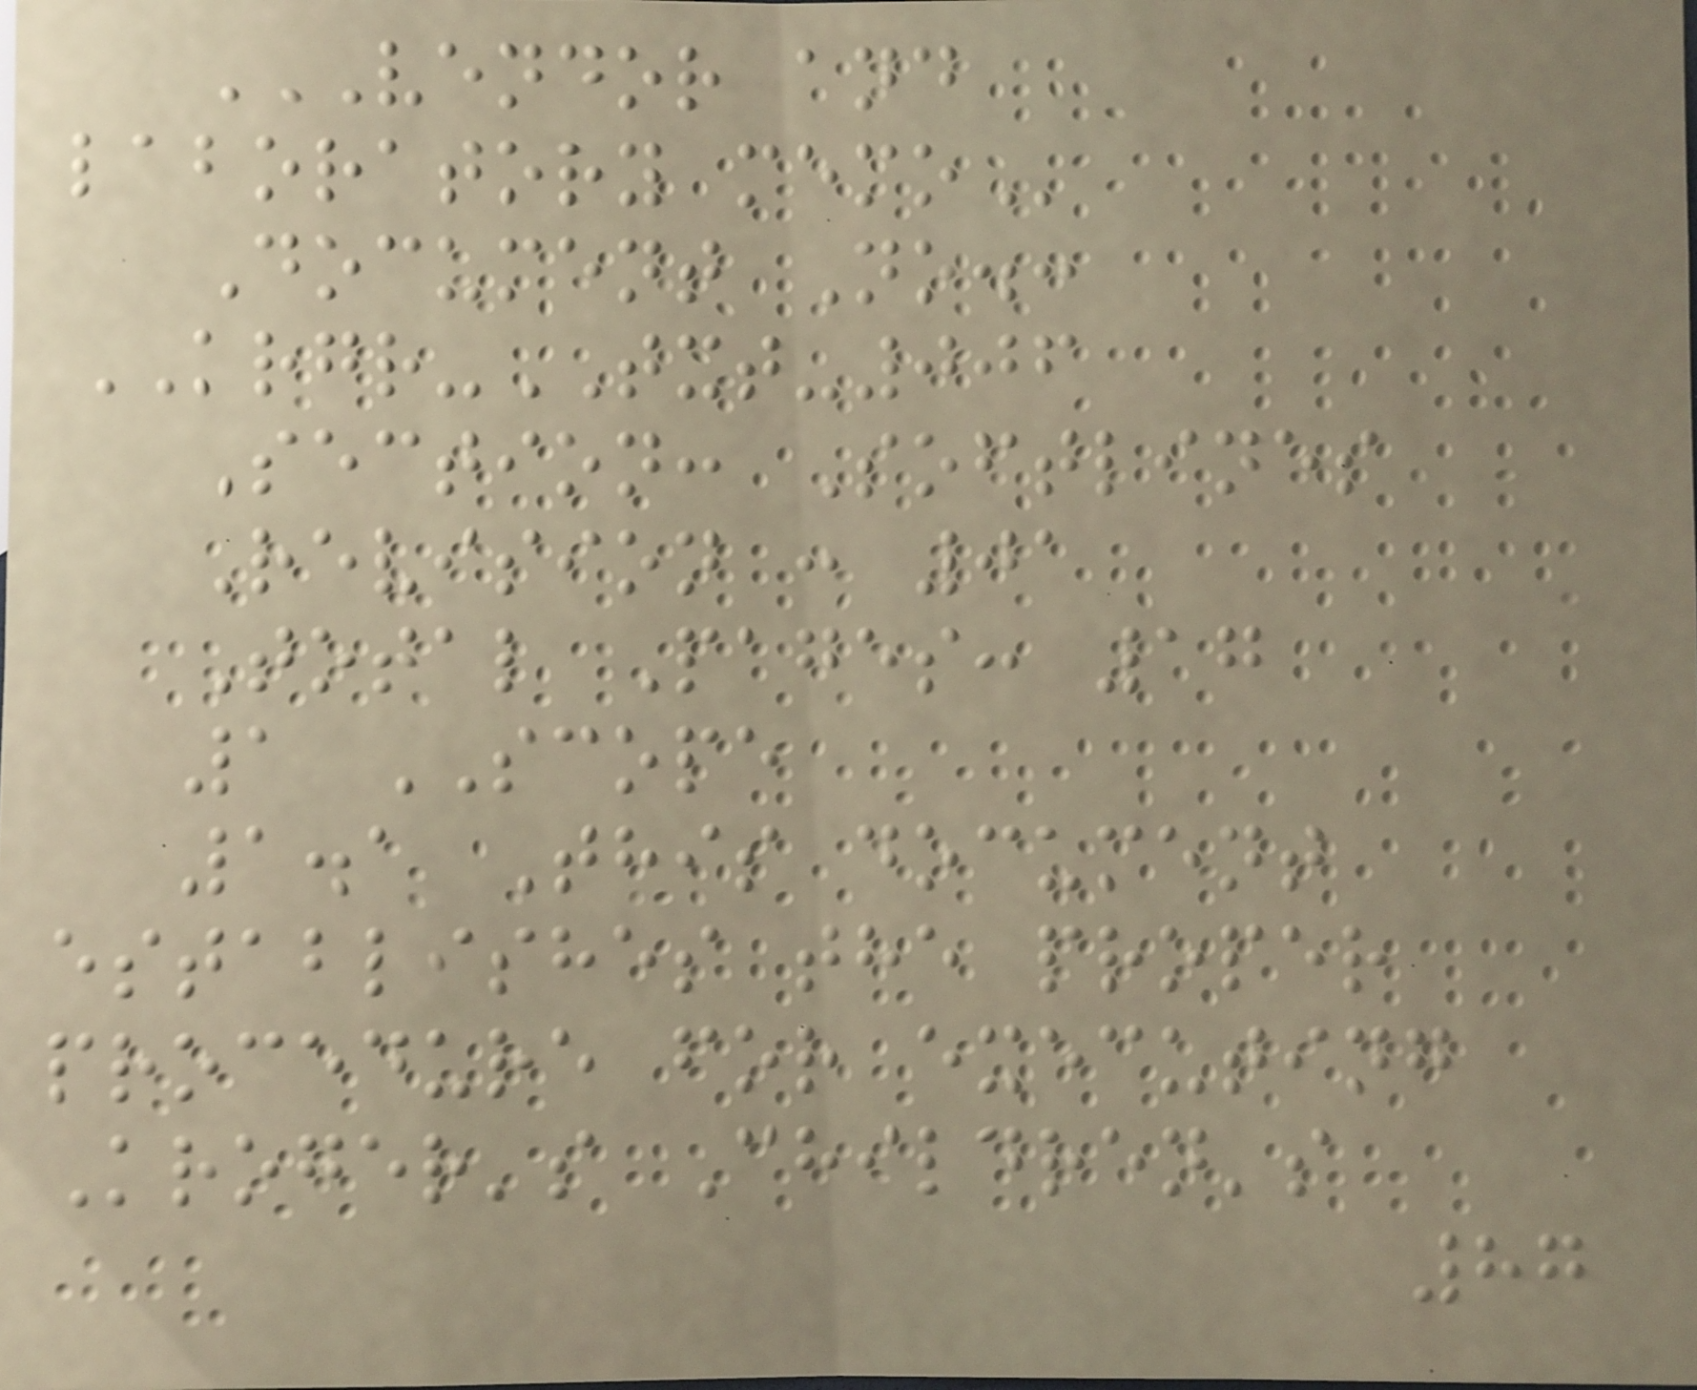VENDOR AND
LABORATORY MEMO
Document No.:
KRGR-TXT-006
Section: Softlines
Revision : 01
Total Pages: 17
1 SCOPE
1.1 This document
establishes the proper
procedure for executing
Kroger's Children's
87
